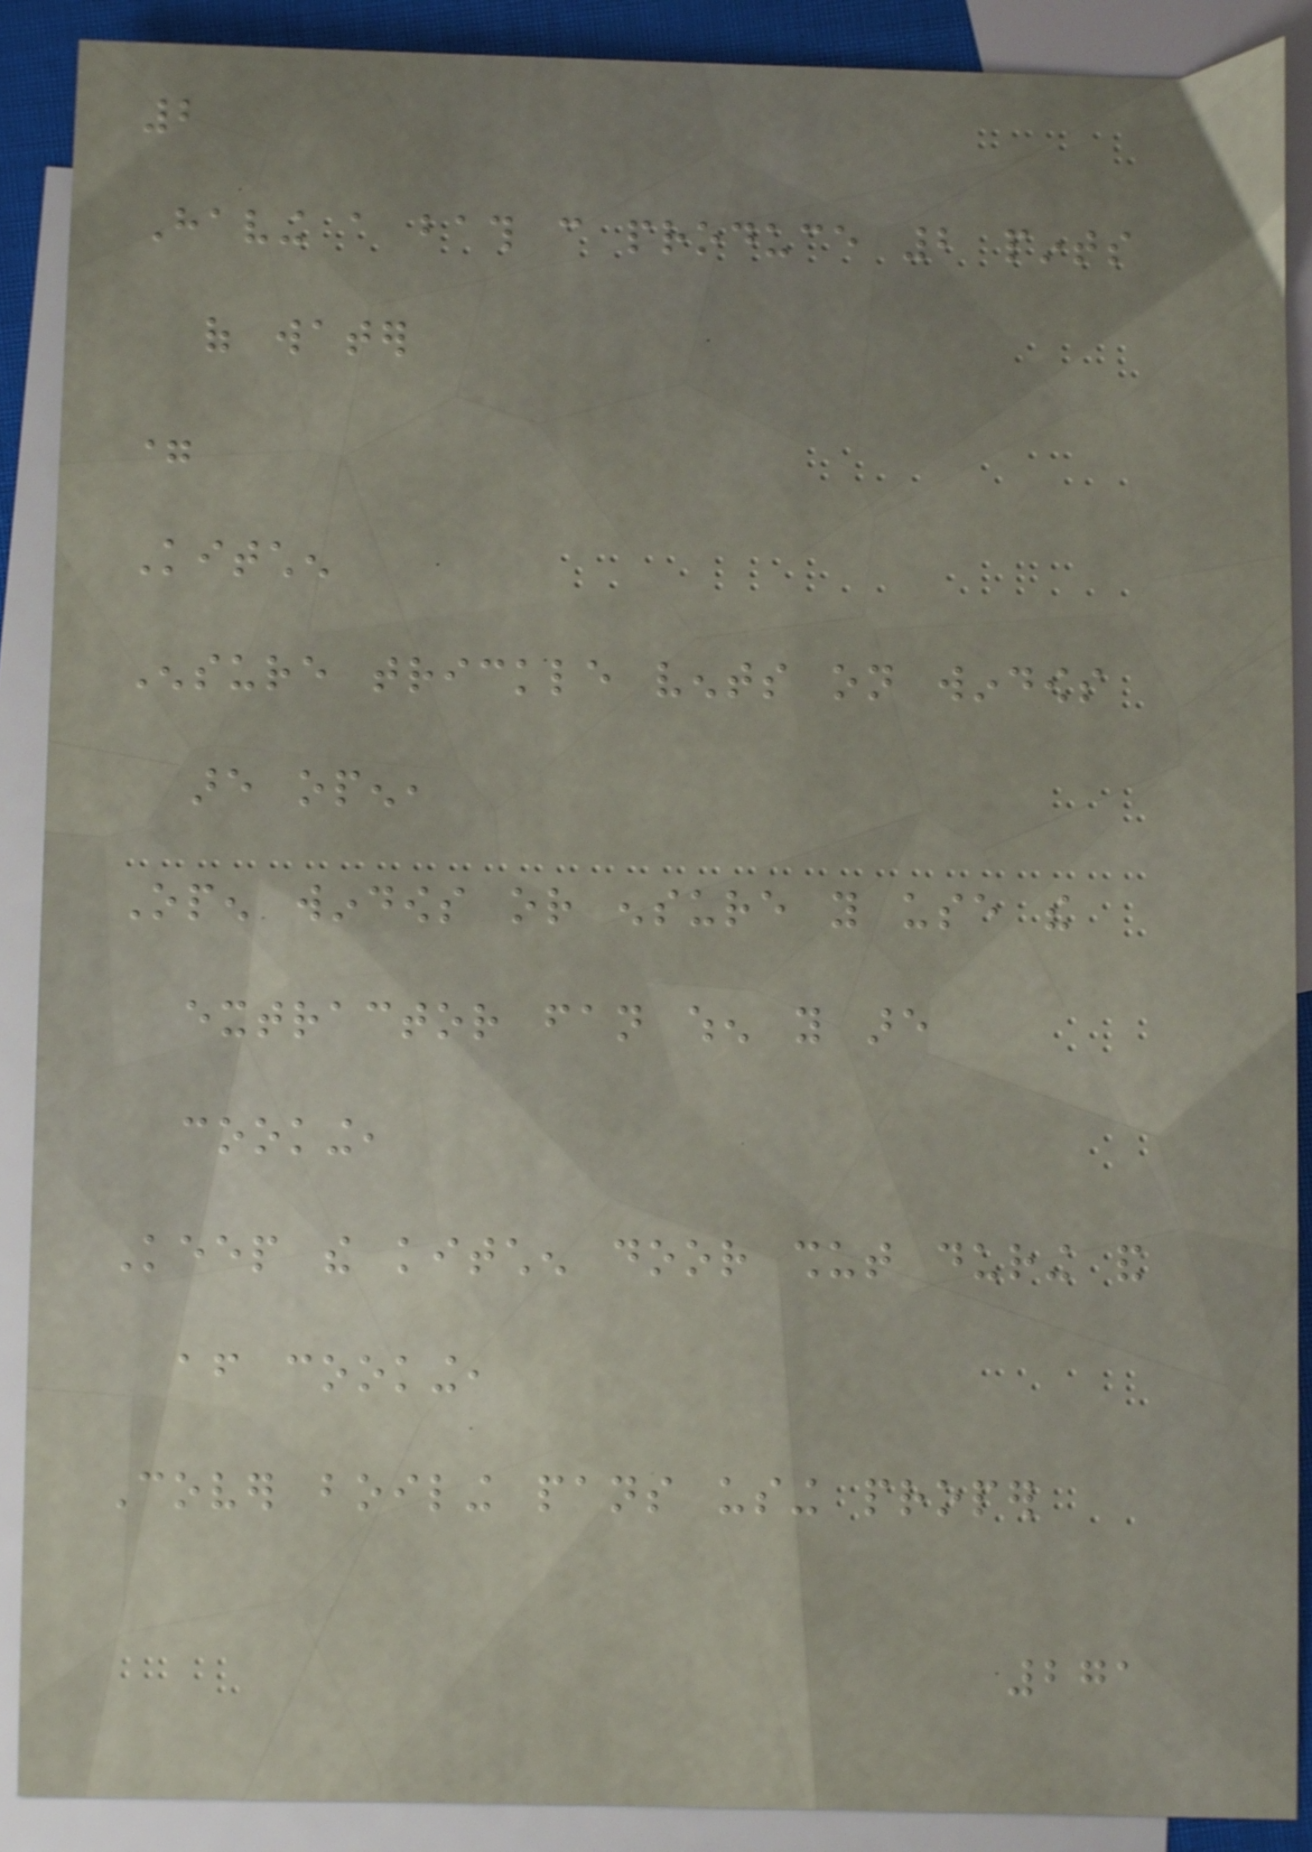2
Having a bath can produce 2 pints
of water
=
Kitchen
Ensure trickle vents on windows
are open,
Open windows or ensure you use the
extractor fan when you are
cooking,
Keep the kitchen door shut during and
after cooking,
Cover boiling pans using proper
271
